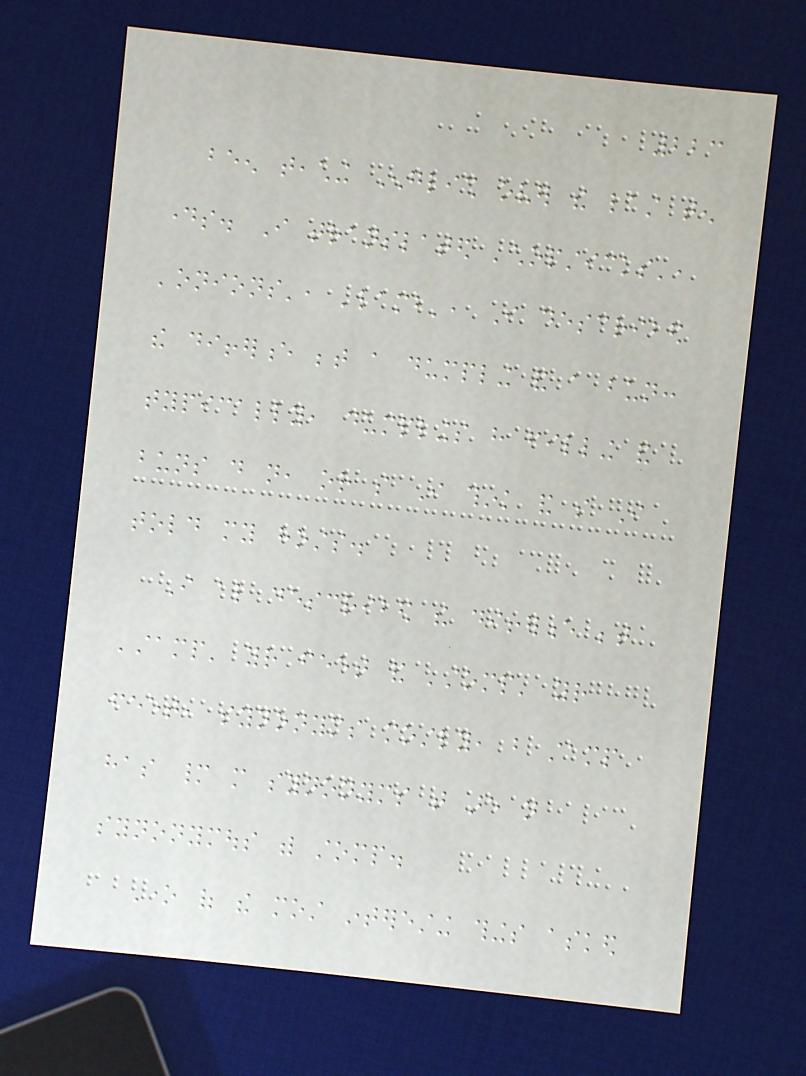223
been teaching English over the last ten
days. I translated 'chopsticks',
'onions', 'lamb', I described
the difference between a dumpling and a bun:
typically, dumplings have filling and
buns do not, or so I think and so I
told my hosts.
I also described the difference between
'stamp' your feet and 'stomp' your
feet, synonyms mostly, but stamp
has many more synonyms that are not
synonymous with stomp.
One of the most interesting things asked
